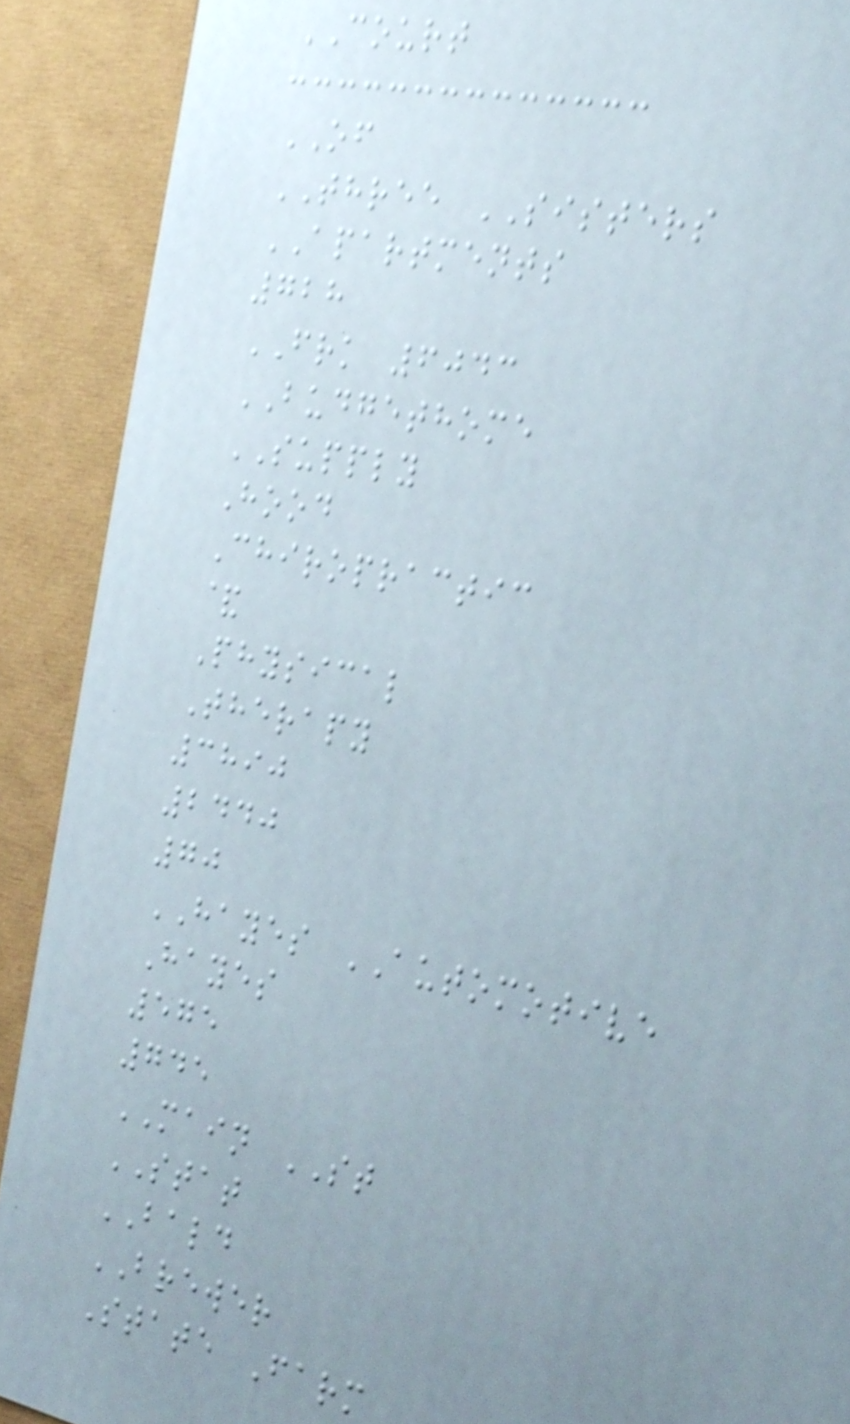COURT
OF
THREE SISTERS
APARTMENTS
728
FRK 6043
BUDGETHOME
SUPPLY
Hood
Chiropractic
&
Physical
Therapy
3890
2440
70
HAYES AUTOMOTIVE
Hayes
575
745
MAIN ST
STAT
BALD
BREWER
State Farm
